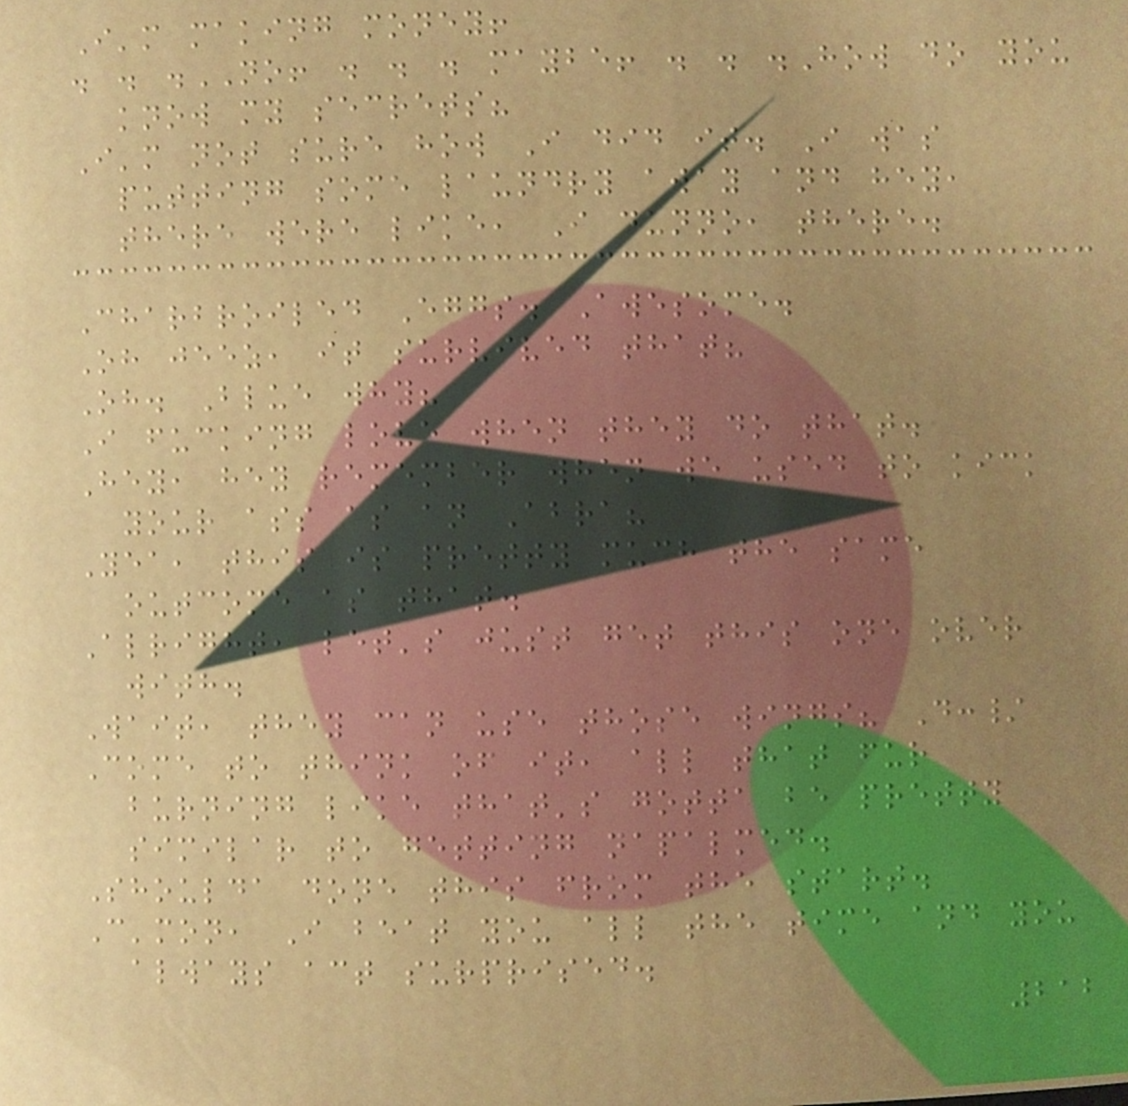I'm making money!
. . .NO! . . . maybe! . . .How do you
know my secrets?
I'm not sure how I did it. I was
putting some laundry away and hey,
there were like, I dunno, there.
Charbroiled Eggs. Awesome.
Oh jeez, it survived that?
Oh. Blue why?
I fucking love when they do that.
Hey, hey remember when we used to kick
your ass as an Abra?
Yea, this is pretty much the same
outcome as that.
Alright, let's just get this one over
with.
Wait, they can use those wings? D:/
Come to think of it, all that fur
burning like that's gotta be pretty
similar to getting napalmed.
Shoulda done this from the start.
C'mon, I beat you all the time and you
always act surprised.
212
